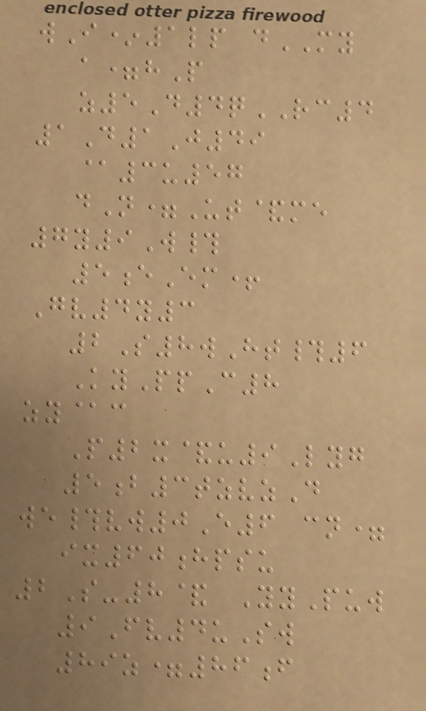wI*1lp dMY
a=hP
z5D4qRC4
1D1J49
@3u57
dN=Ut&me
7y9W#
5eEm+
Gv4y3
2S8wHt#6
KyPpC8
zy@c
P2x&u9Lyg
5b3tzvzD
we#vw0E6 cn=
ix60hpsu
2S-8& YyPuw
9Fv4uSw
89z=86f
